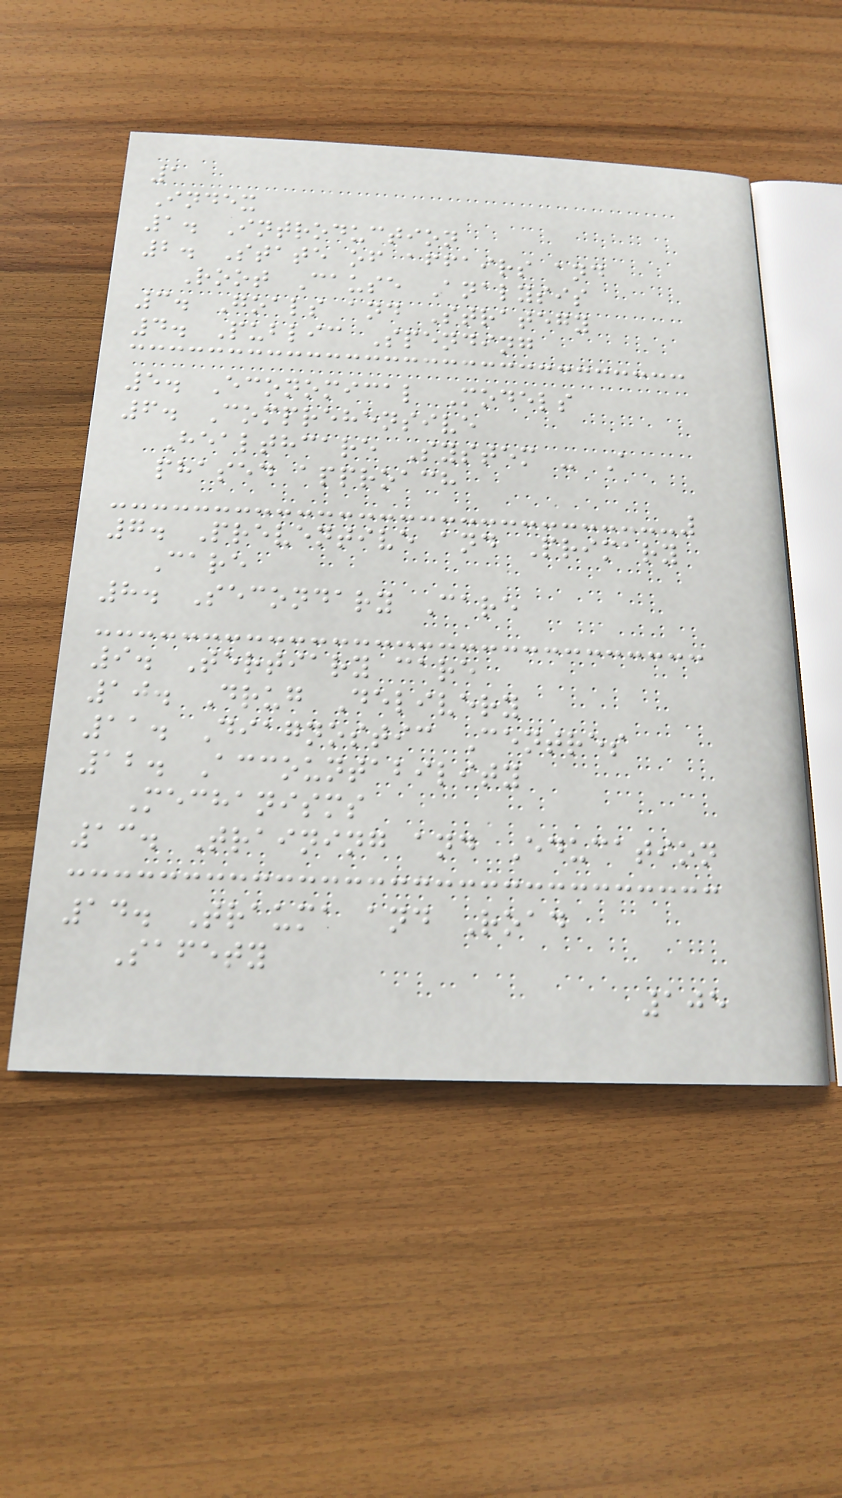1
Index
1. Introduction
2. State of affairs and
Root Cause Analysis
3. Goals and Strategy
4. Public Spending
5. Economical Models
6. Comprehensive
Healthcare System - A
phased approach
7. Preventive and Primary
Care
8. Secondary Care
9. Tertiary care
10. Drug Delivery
11. Diagnostic Centres
12. Accountability
Mechanisms
13. Training and Education
14. Trauma and Road
Safety
105
